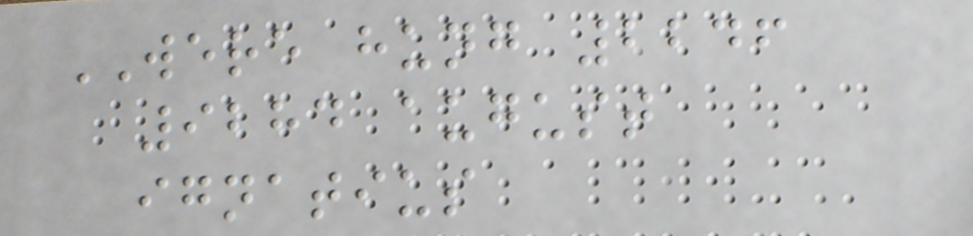WERE hung 2246
9284 august
ignatius
